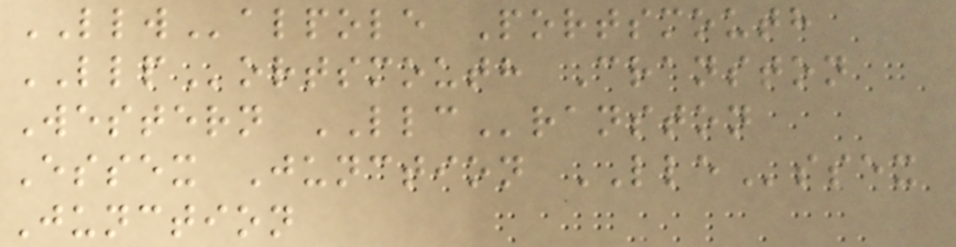LLWalpole Portsmouth
LLPortsmouth Cranston
Western LLCranston
Essex Junction LLEssex
Junction
